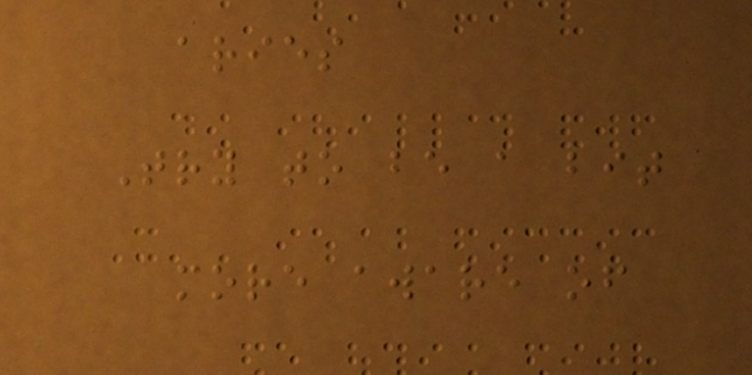aries
Try to be a bit
more aware of
